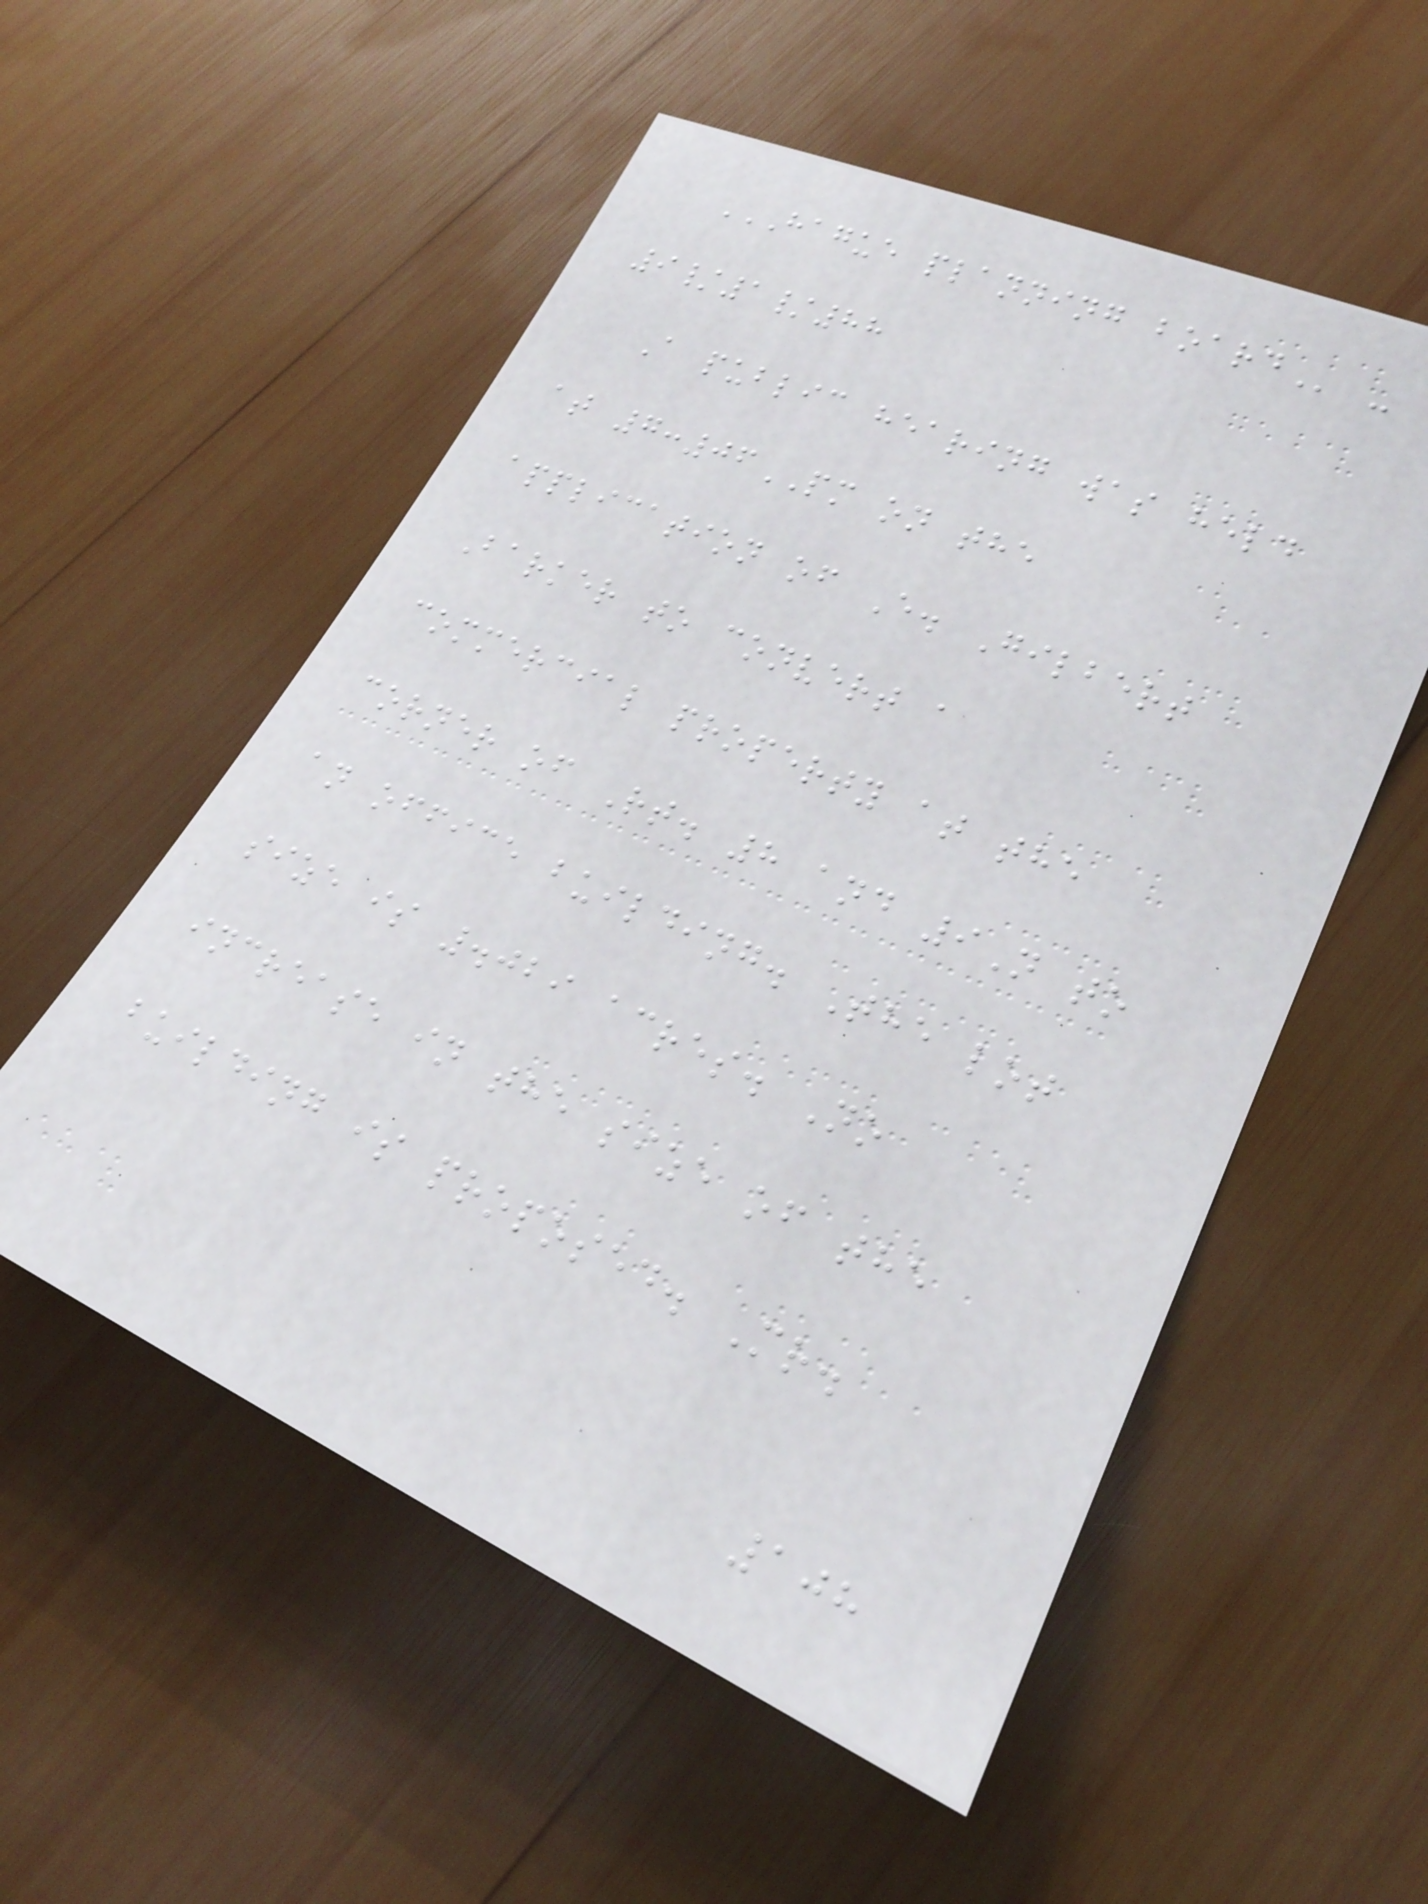HAGUE PLANNING BOARD -
9/1/88
A public hearing was held
at 7:06PM on the
application of E. Gilbert
Barker to convert a
commercial property at the
corner of Rt. 8 and 9N to
an office building. The lot
size is .029 acres. No
increase in the size of the
building is proposed. Mr.
108
